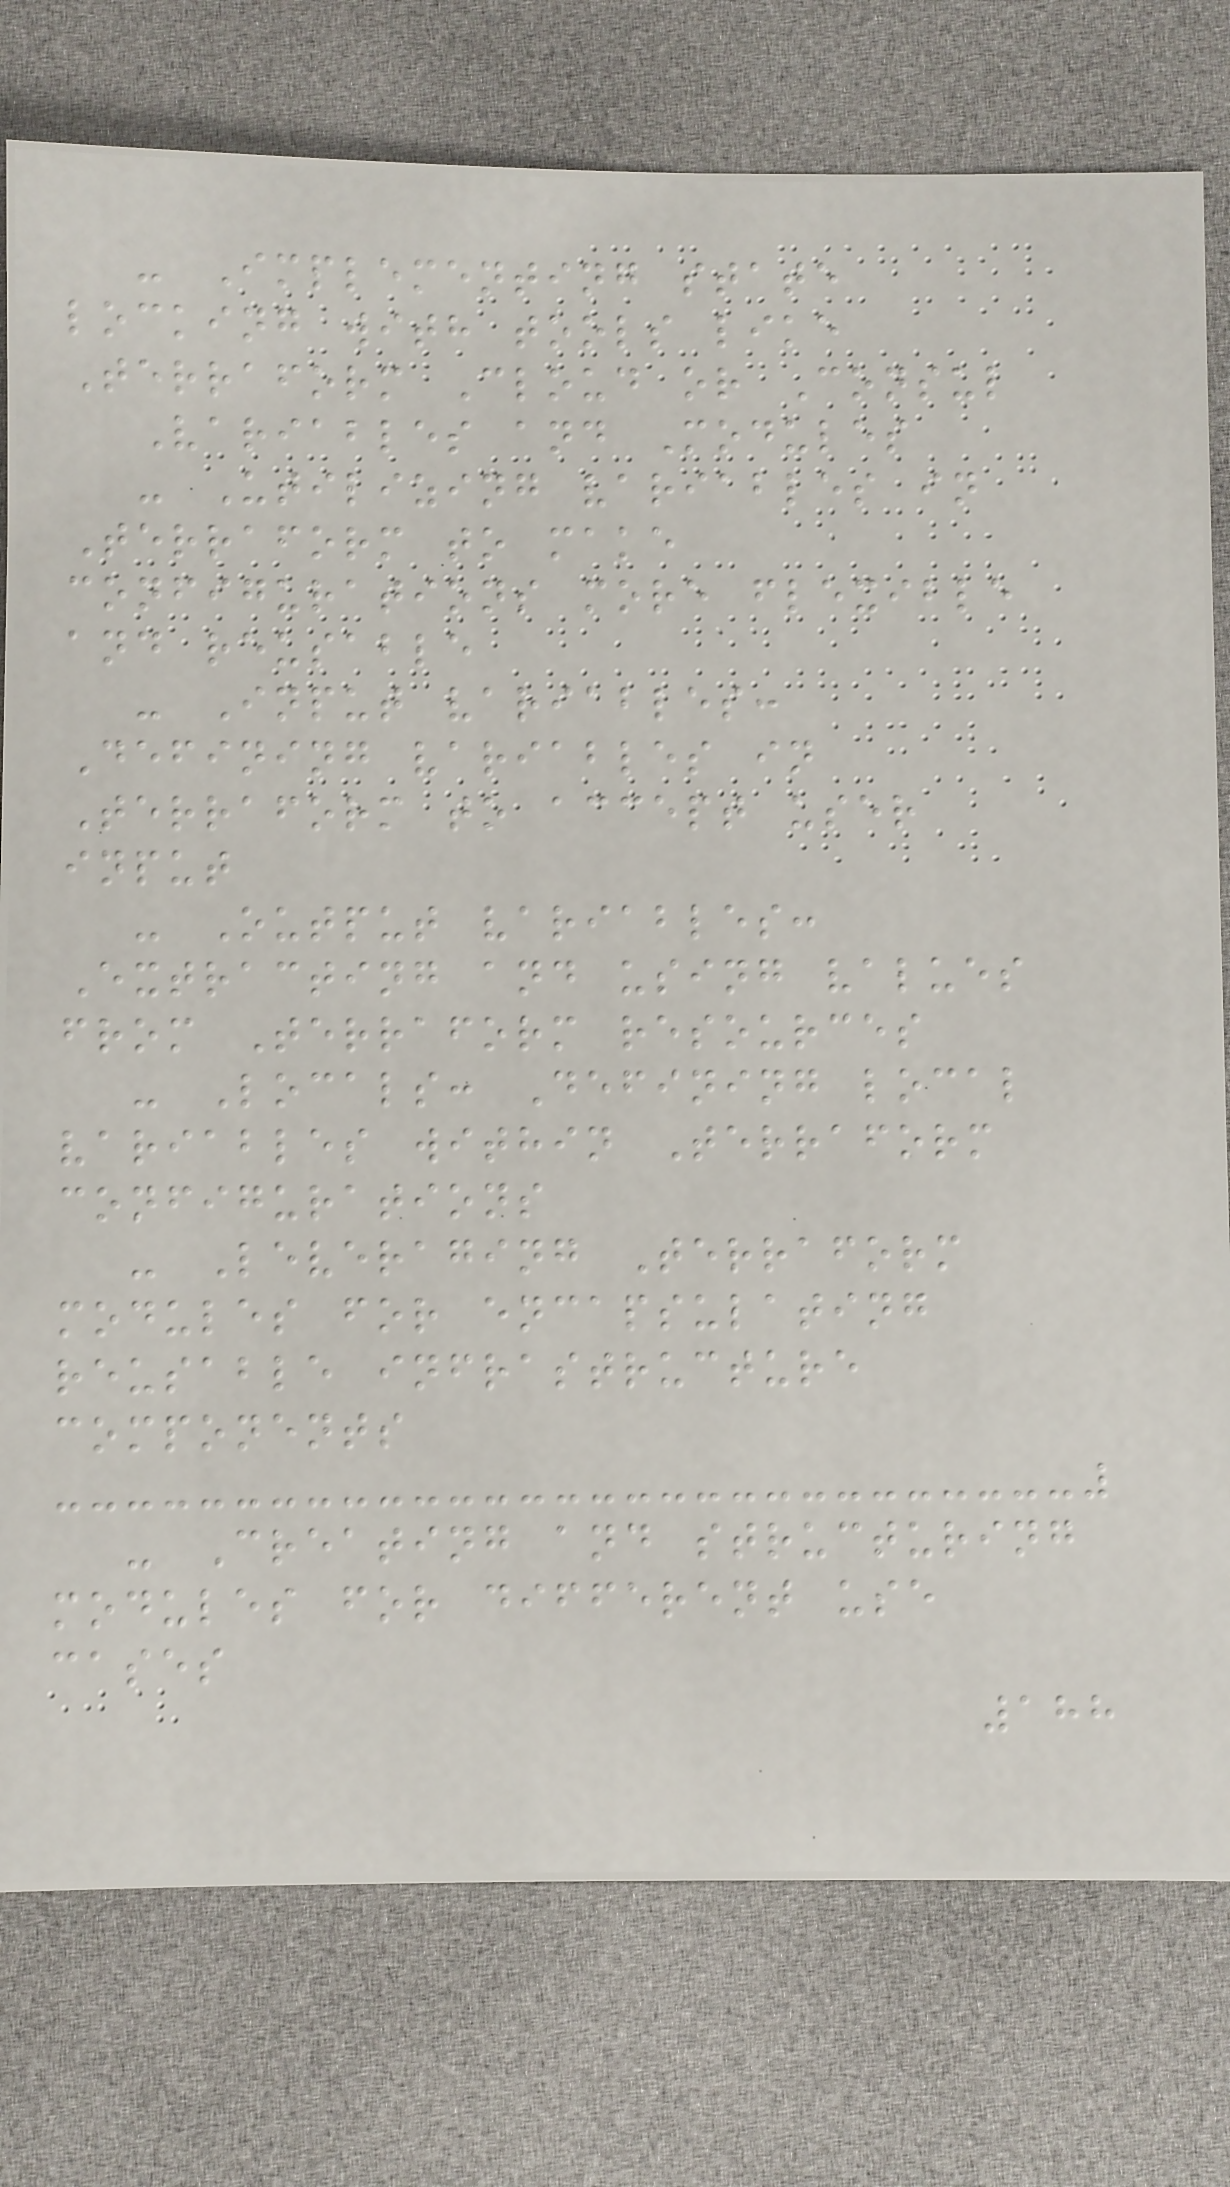- Implementing state
locking with tools like
Terraform Cloud or Consul
Variables and Modules
- Utilizing variables in
Terraform to make
configurations more flexible
and reusable
- Input variables:
Defining variables in
Terraform to accept user
input
- Output variables:
Extracting and using values
from Terraform resources
- Locals: Defining local
variables within Terraform
configurations
- Leveraging Terraform
modules for encapsulating
reusable infrastructure
components
- Creating and structuring
modules for different use
cases
188
